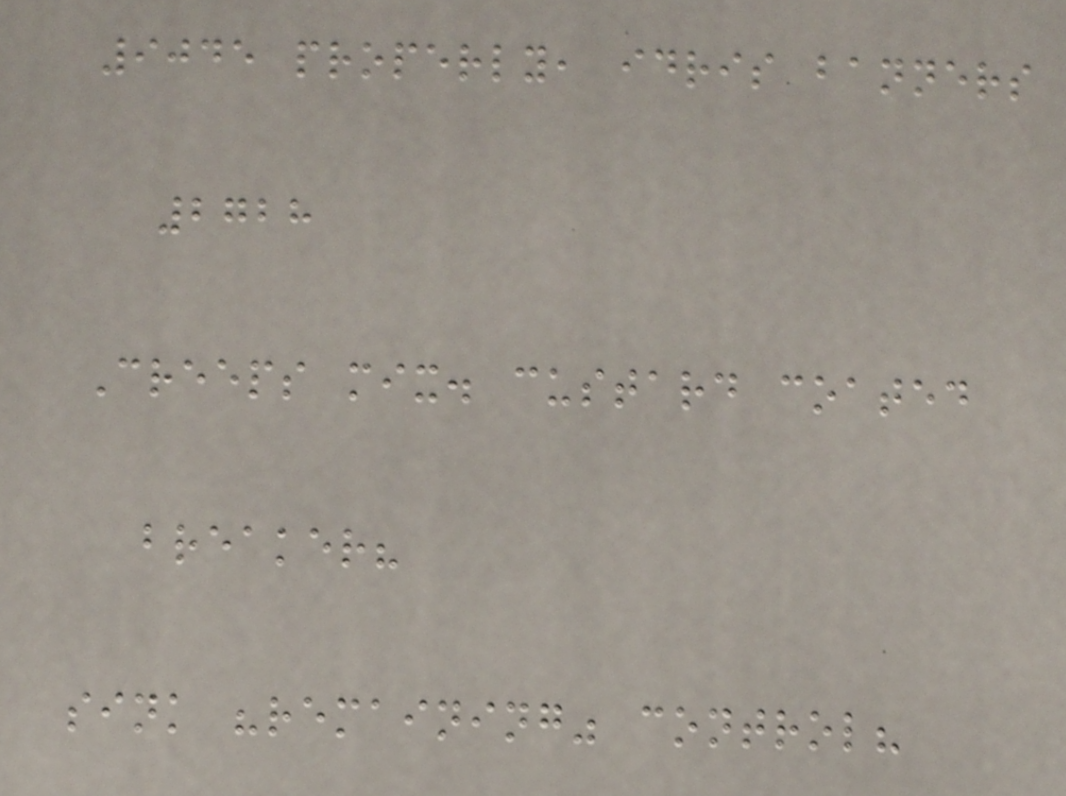9045 properly, idris banners
2728
Creeps mix. custard coated
breaker?
sink "remaining" control?
